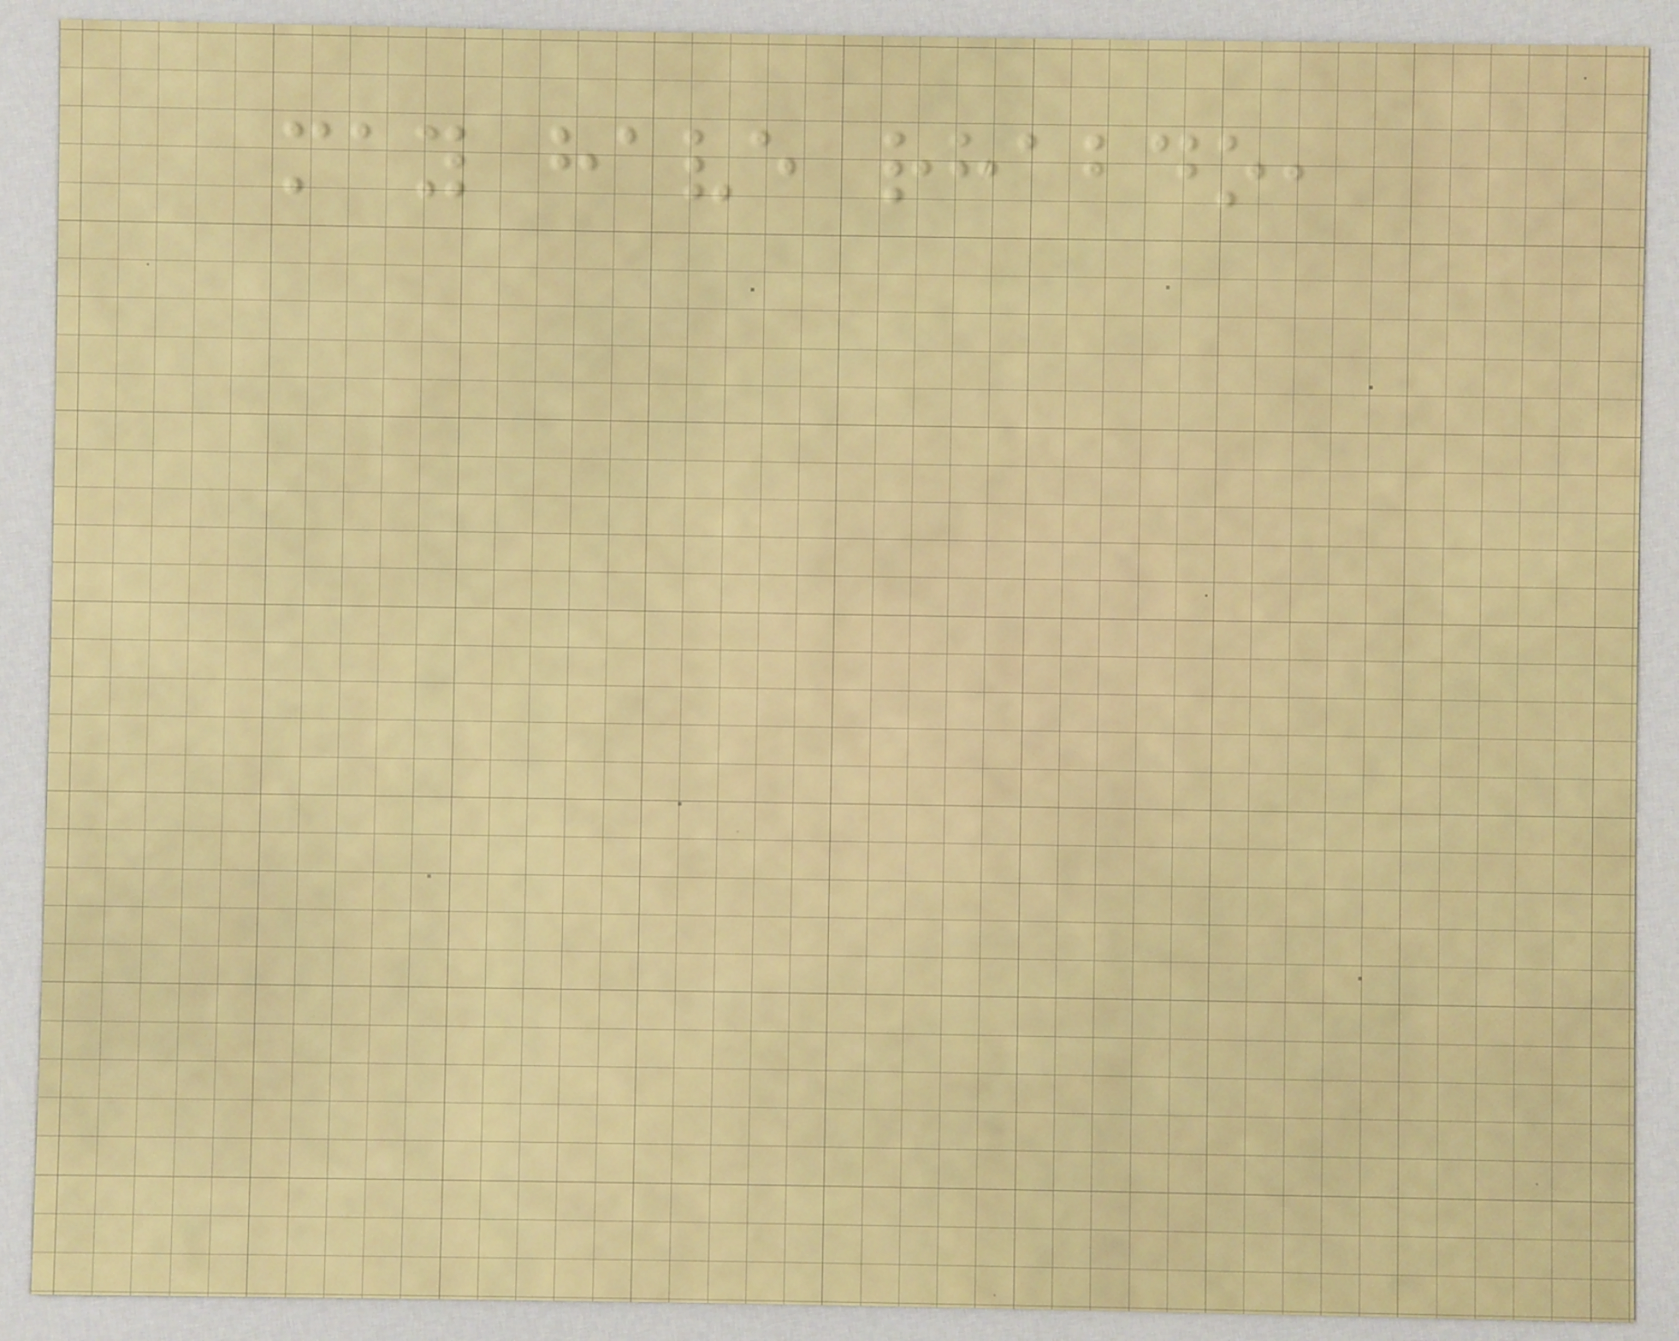may have rhabdo,
